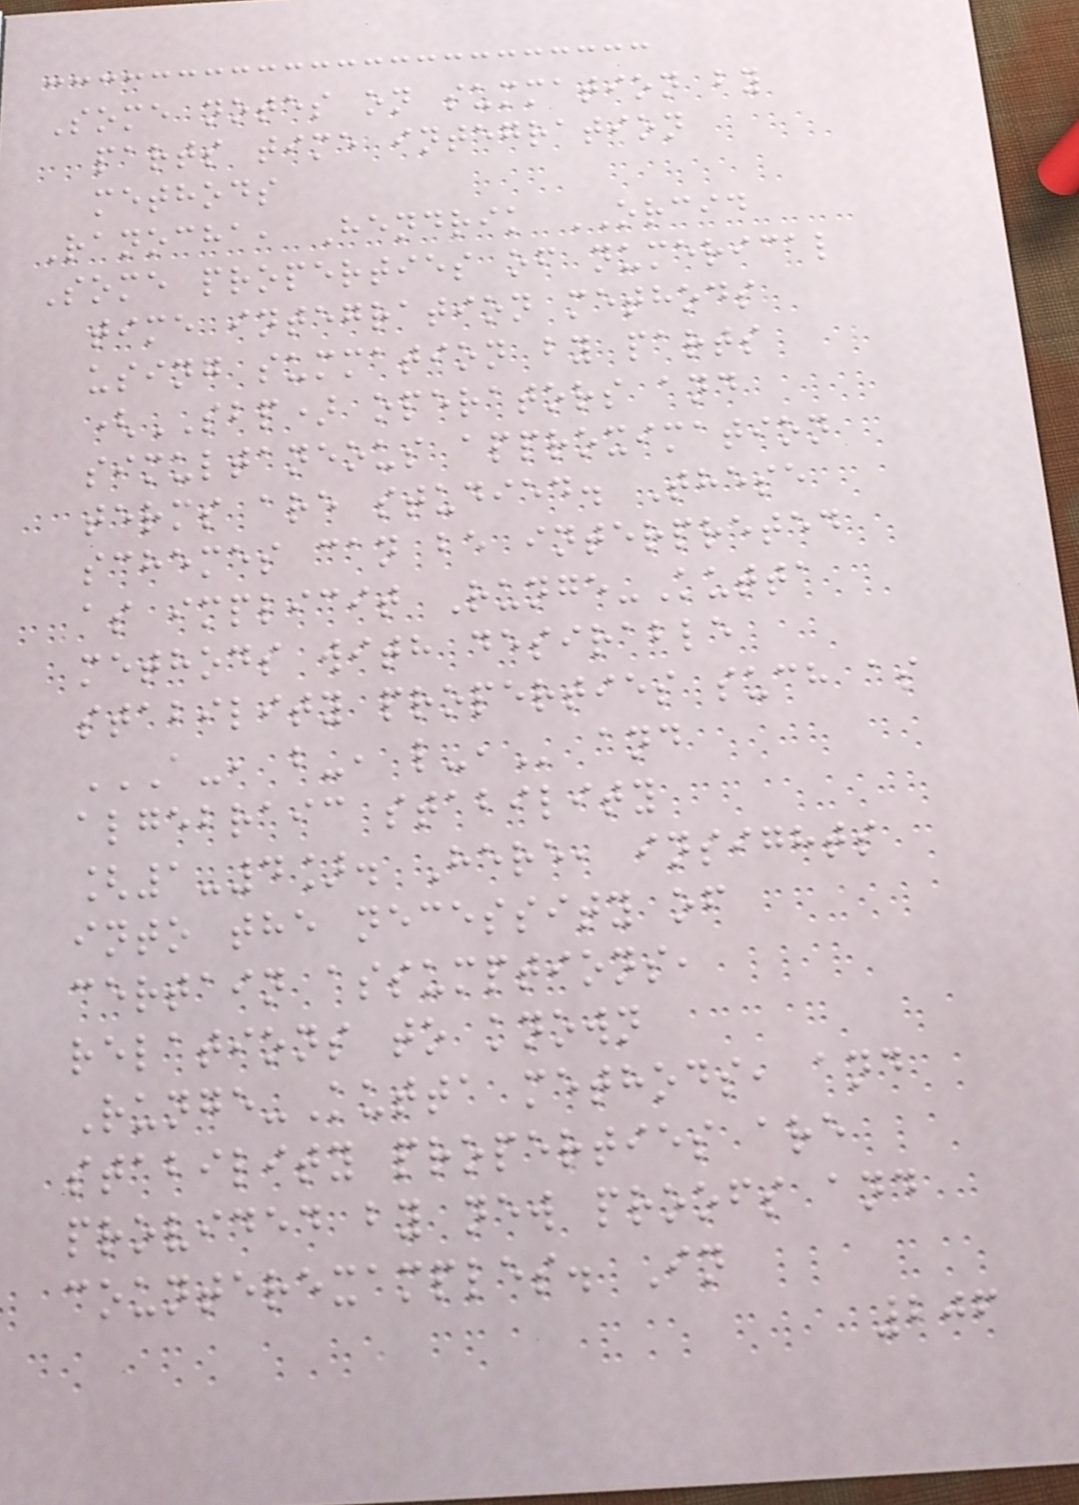Some notes on summation by
parts time integration
methods
Ranocha, Hendrik ORCID
Some properties of numerical
time integration methods
using summation by parts
(SBP) operators and
simultaneous approximation
terms are studied. These
schemes can be interpreted
as implicit Runge-Kutta
methods with desirable
stability properties such as
A-, B-, L-, and
algebraic stability
[1-4]. Here, insights
into the necessity of
certain assumptions,
relations to known
Runge-Kutta methods, and
stability properties are
provided by new proofs and
counterexamples. In
206
